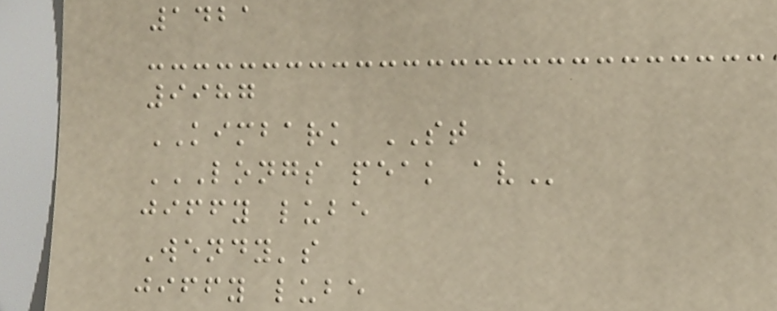1421
9987
KIMBARK ST
LONGS PEAK AV
jiffy lube
Wendy's
jiffy lube
